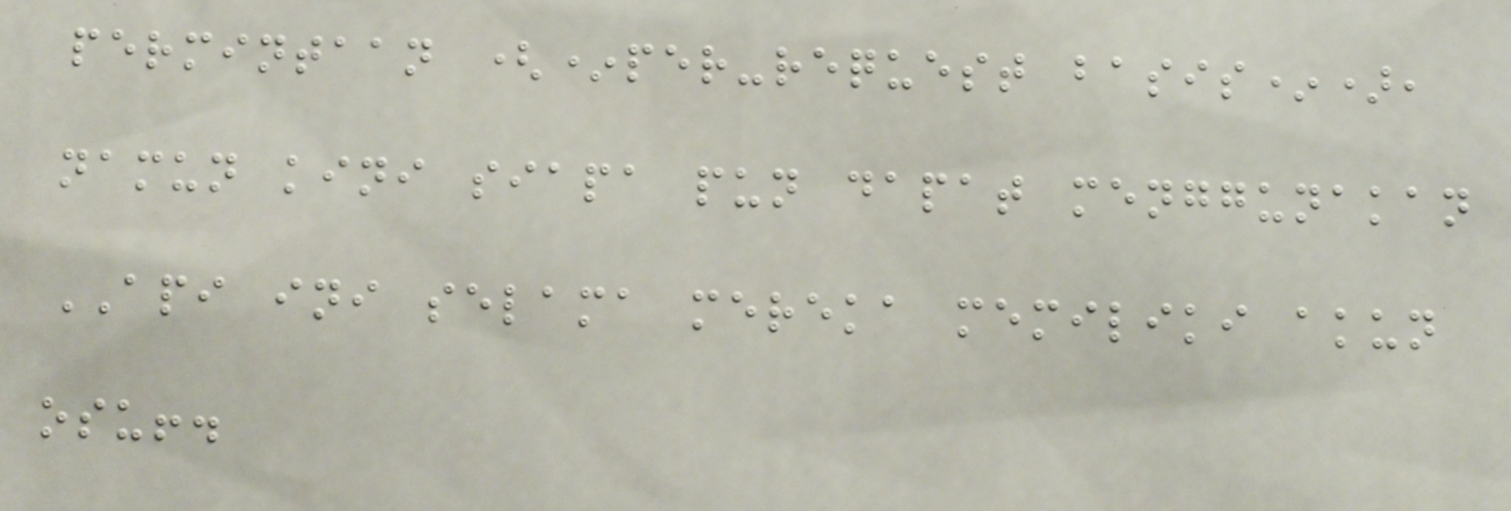permintaan (*per-request basis*),
namun kini siapa pun dapat menggunakan
API ini selama mereka memiliki akun
osu!.
